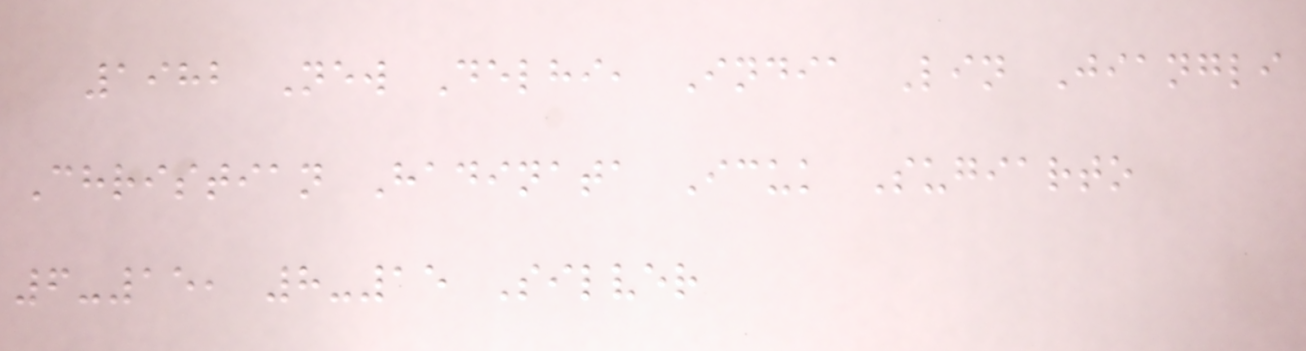1982 New Delhi, India Lin Jiangli
Christian Hadinata Icuk Sugiarto
6-15, 8-15 Silver
